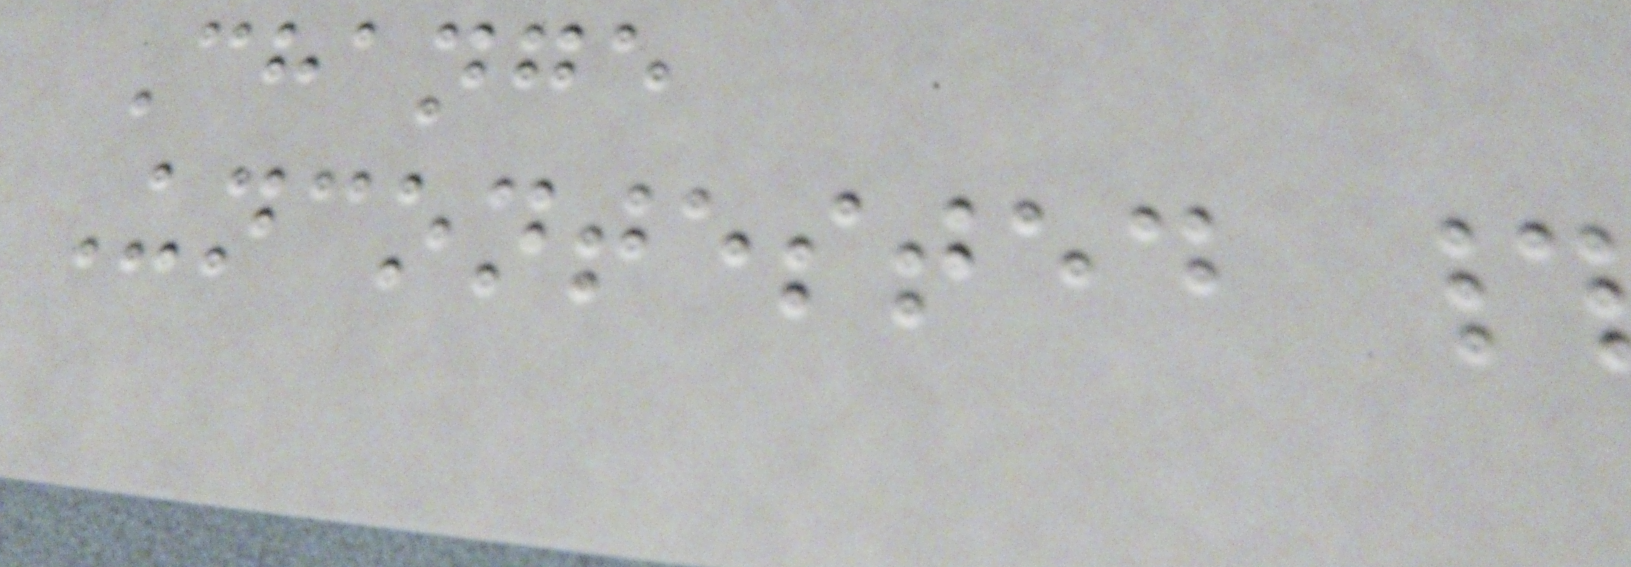Change
Uncontested #
